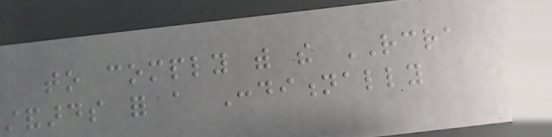to comply with the RCRA
standards for a Conditionally
